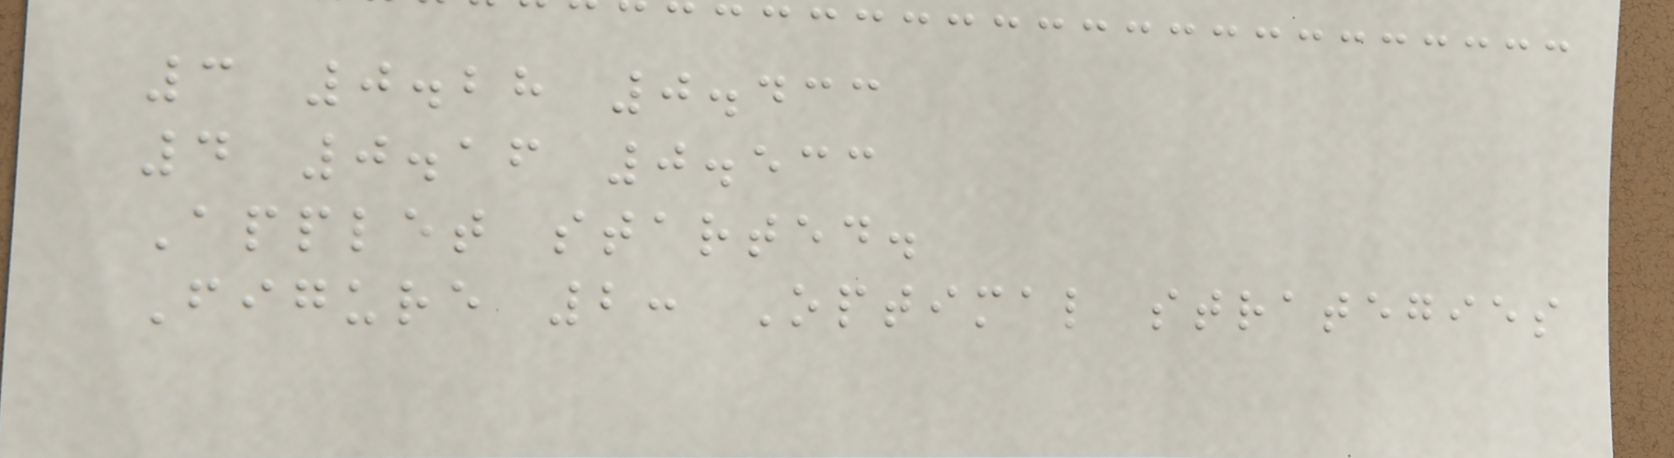3 0.28 0.433
4 0.16 0.533
Applet started.
Figure 2: Optimal strategies
